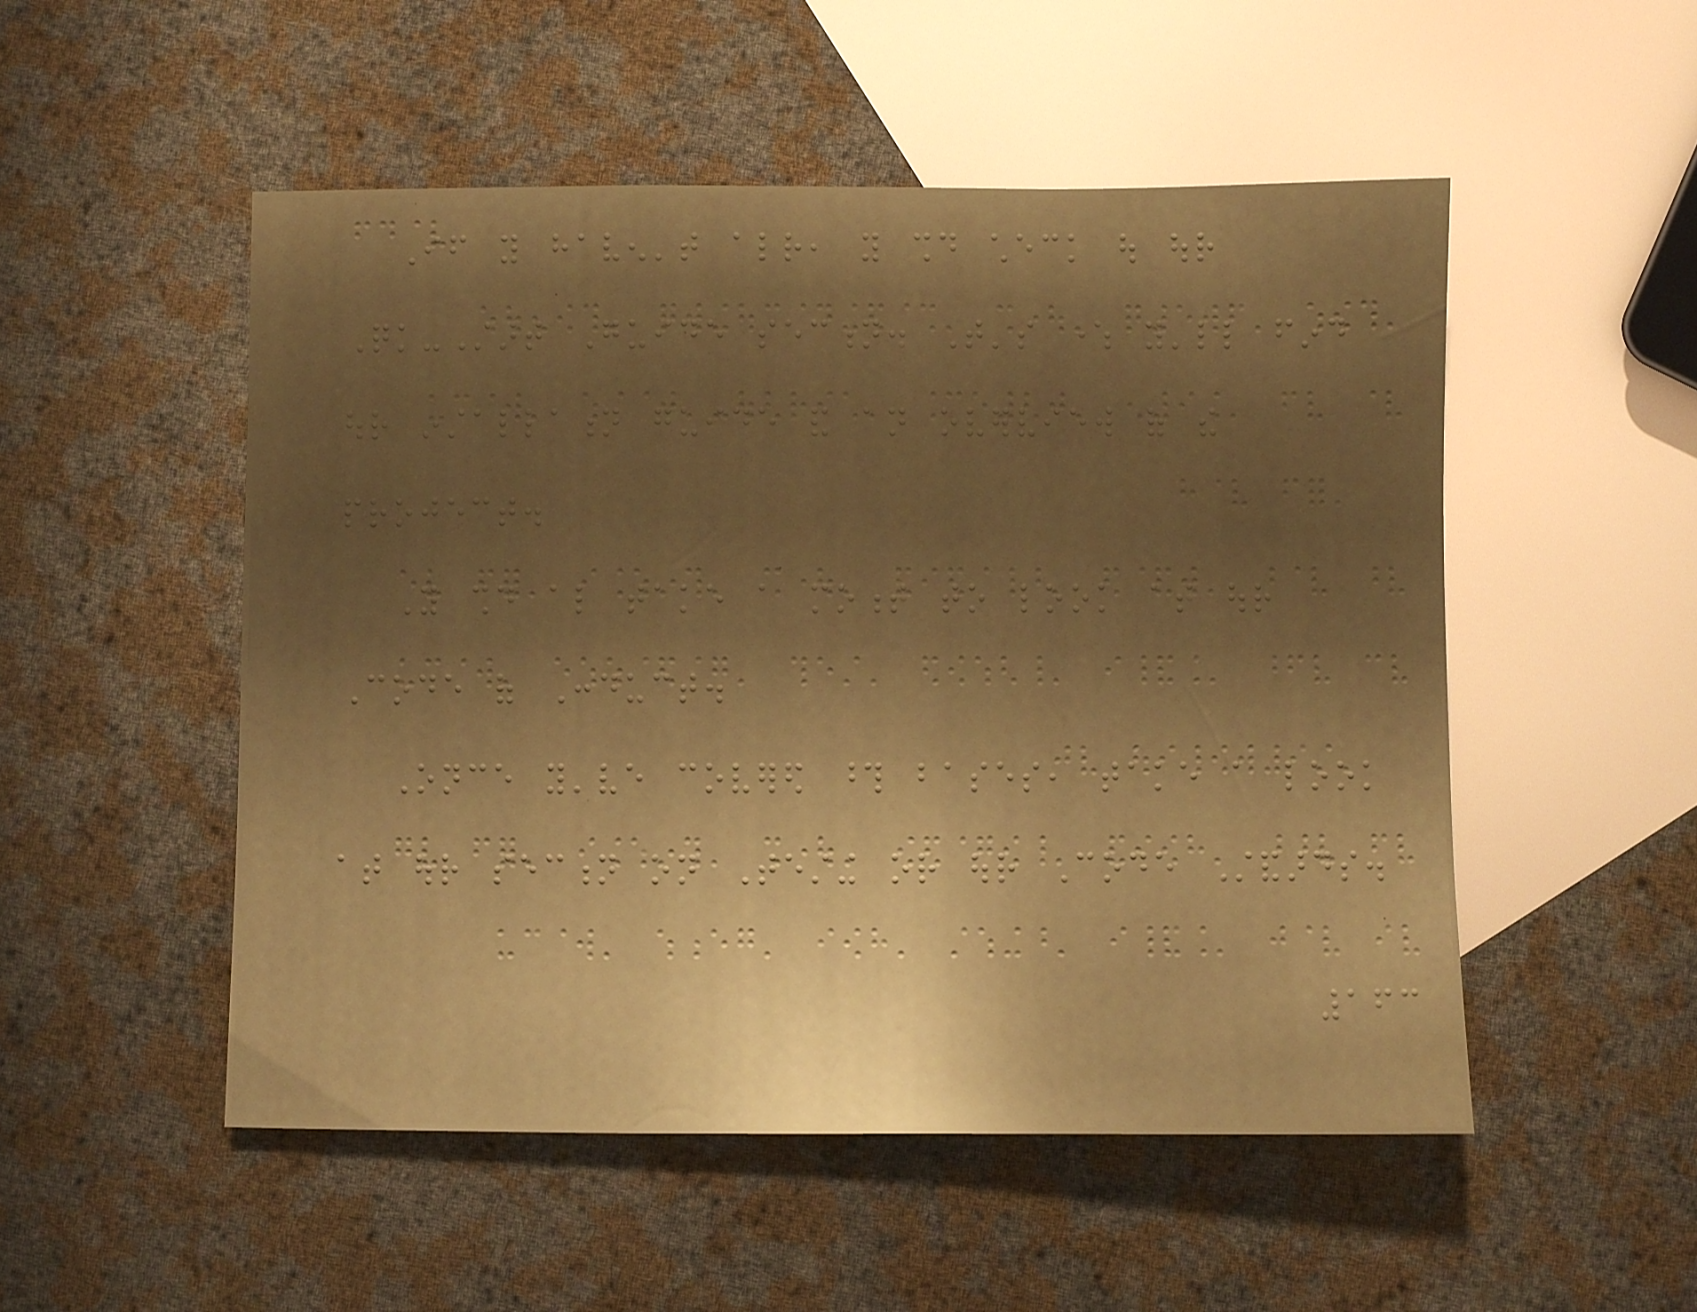If you haven't already, you should check out our
Quick-Start Guide section. That's where you'll find
our installation guide and an overview of the
project.
You should also take a moment to look at our
Code of Conduct.
Once you've covered those bases, take a look
at our section on Testing or our Code Standards.
163
